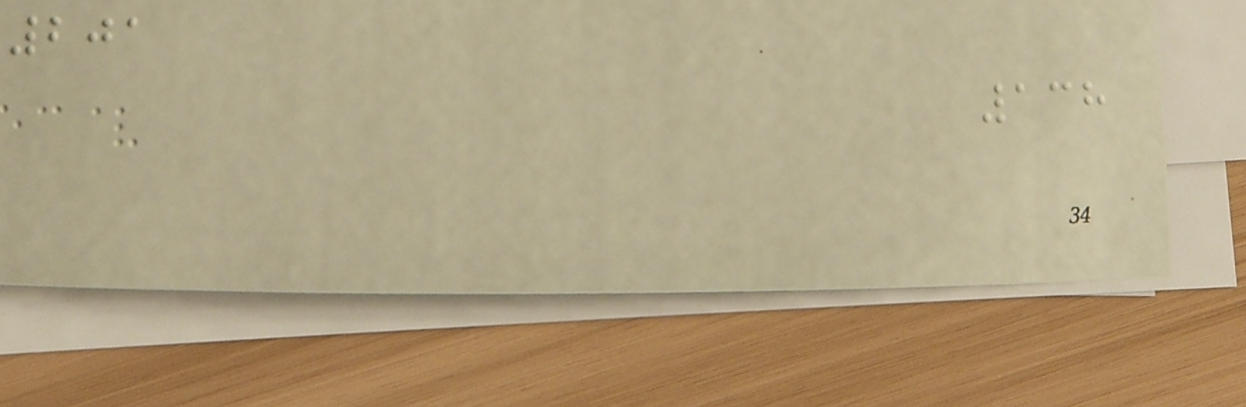201
138
